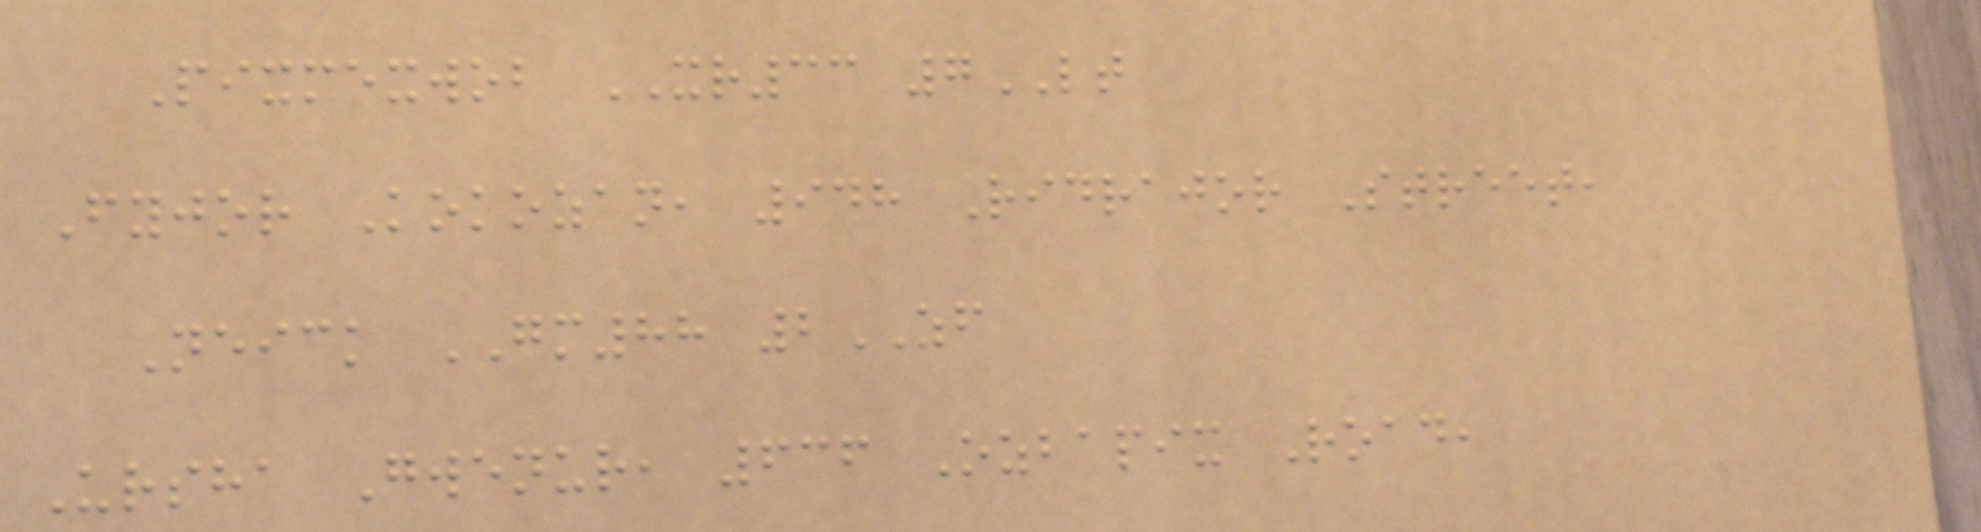Pixmexwob XR33 7LT
Fyjor Kokozan, 948 Ridrajor Street,
Neick GM88 2ZF
Ursha Gwenur, 636 Ozbapix Road,
